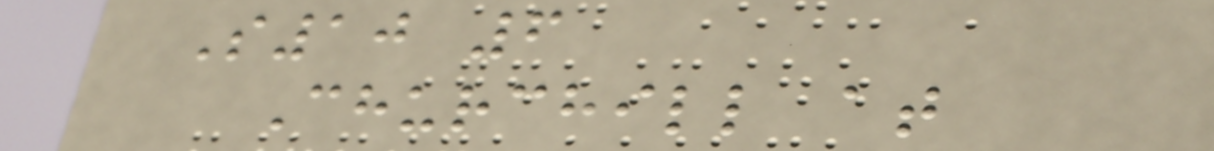S10 6
Churchill at
